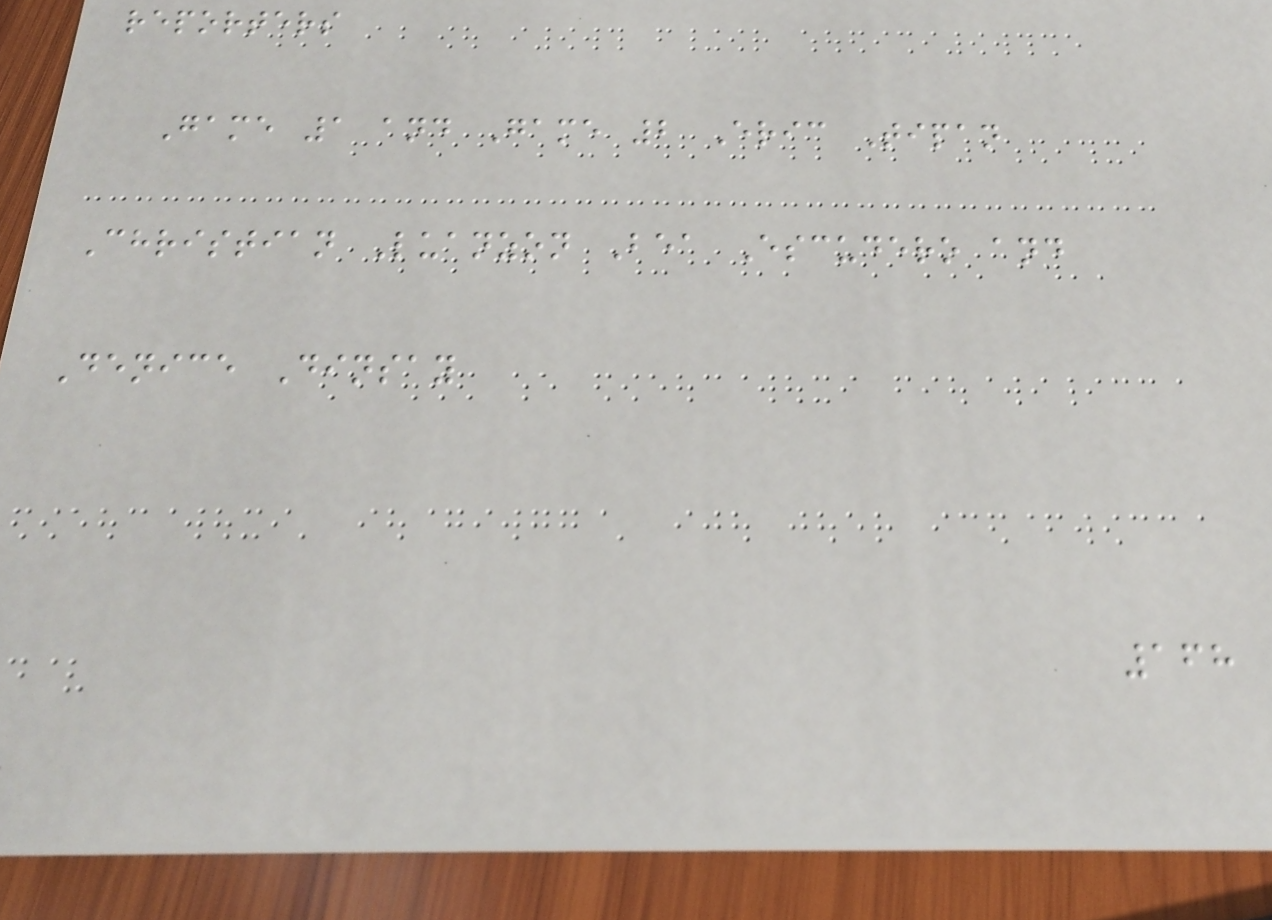reporters
Game 1 and Game 2 Eric Tipan
Christian Luanzon Bea Escudero and
Denice Dinsay
168
